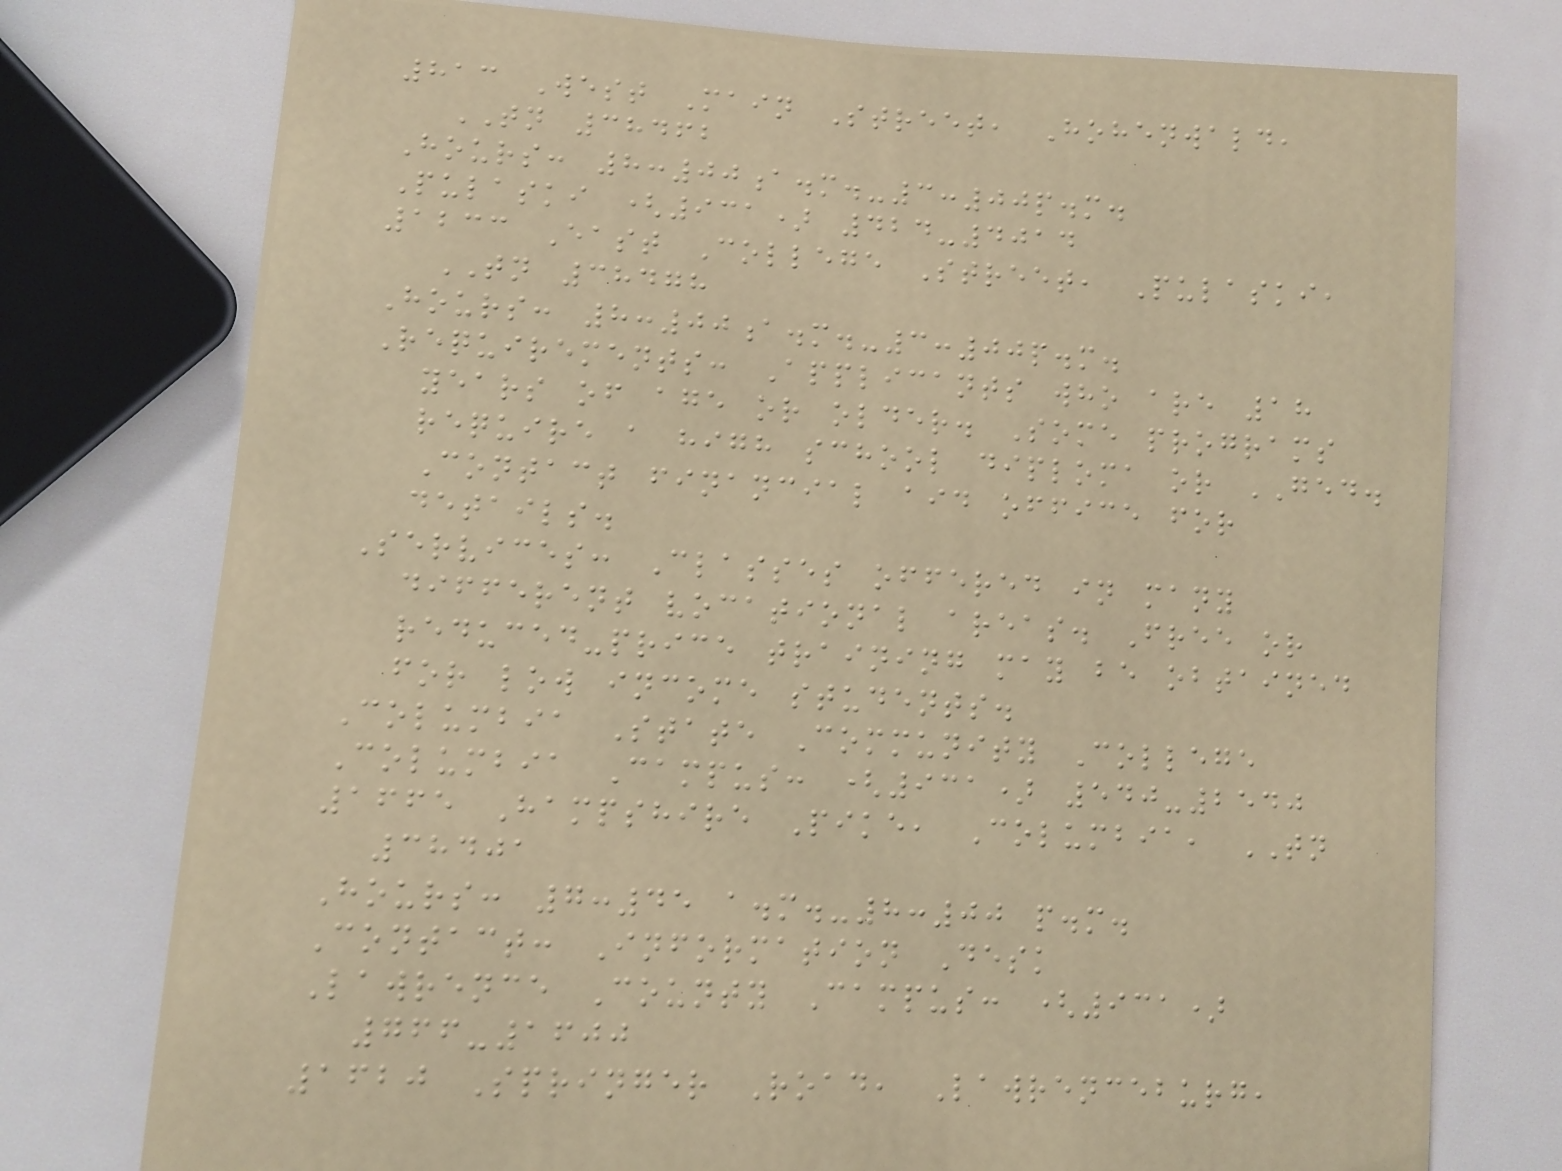813 West Main Street, Hohenwald,
TN 38462
Hours: 8:00a.m.-3:00p.m.
Pulaski (931) 424-4014
1233 East College Street, Pulaski,
TN 38478
Hours: 8:00a.m.-3:00p.m.
Requirements: Applicants who are 18
years of age or older. Some programs
require a high school diploma or GED.
Contact financial aid office for
details.
Services: Classes offered in many
different vocational areas. Free or
reduced-price training may be obtained
for low income students.
Columbia State Community College
Columbia Campus: (931) 540-2540
1665 Hampshire Pike, Columbia, TN
38401
Hours: 7:45 a.m.-8:00 p.m.
Contact: Information Desk
Lawrence County Campus: (931)
766-1600
1620 Springer Road, Lawrenceburg,
